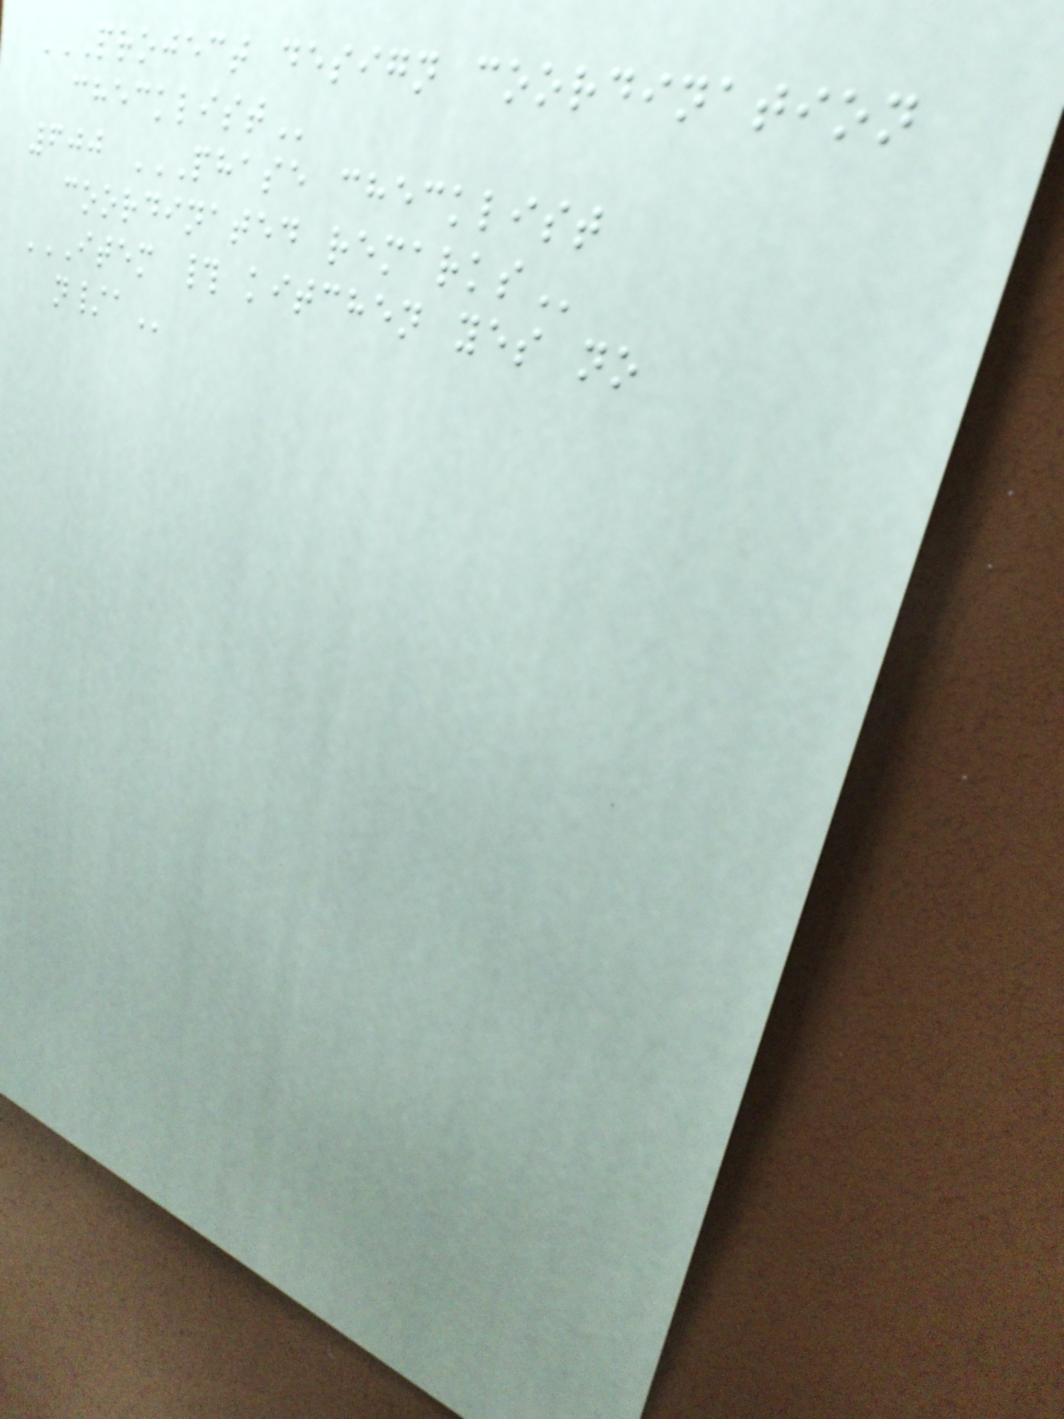PROJECT DESIGN COORDINATION
CHECKLIST
600 PHASE CHECKLIST
COORDINATED REMARKS
ITEM # KITCHEN YES NO
N/A
